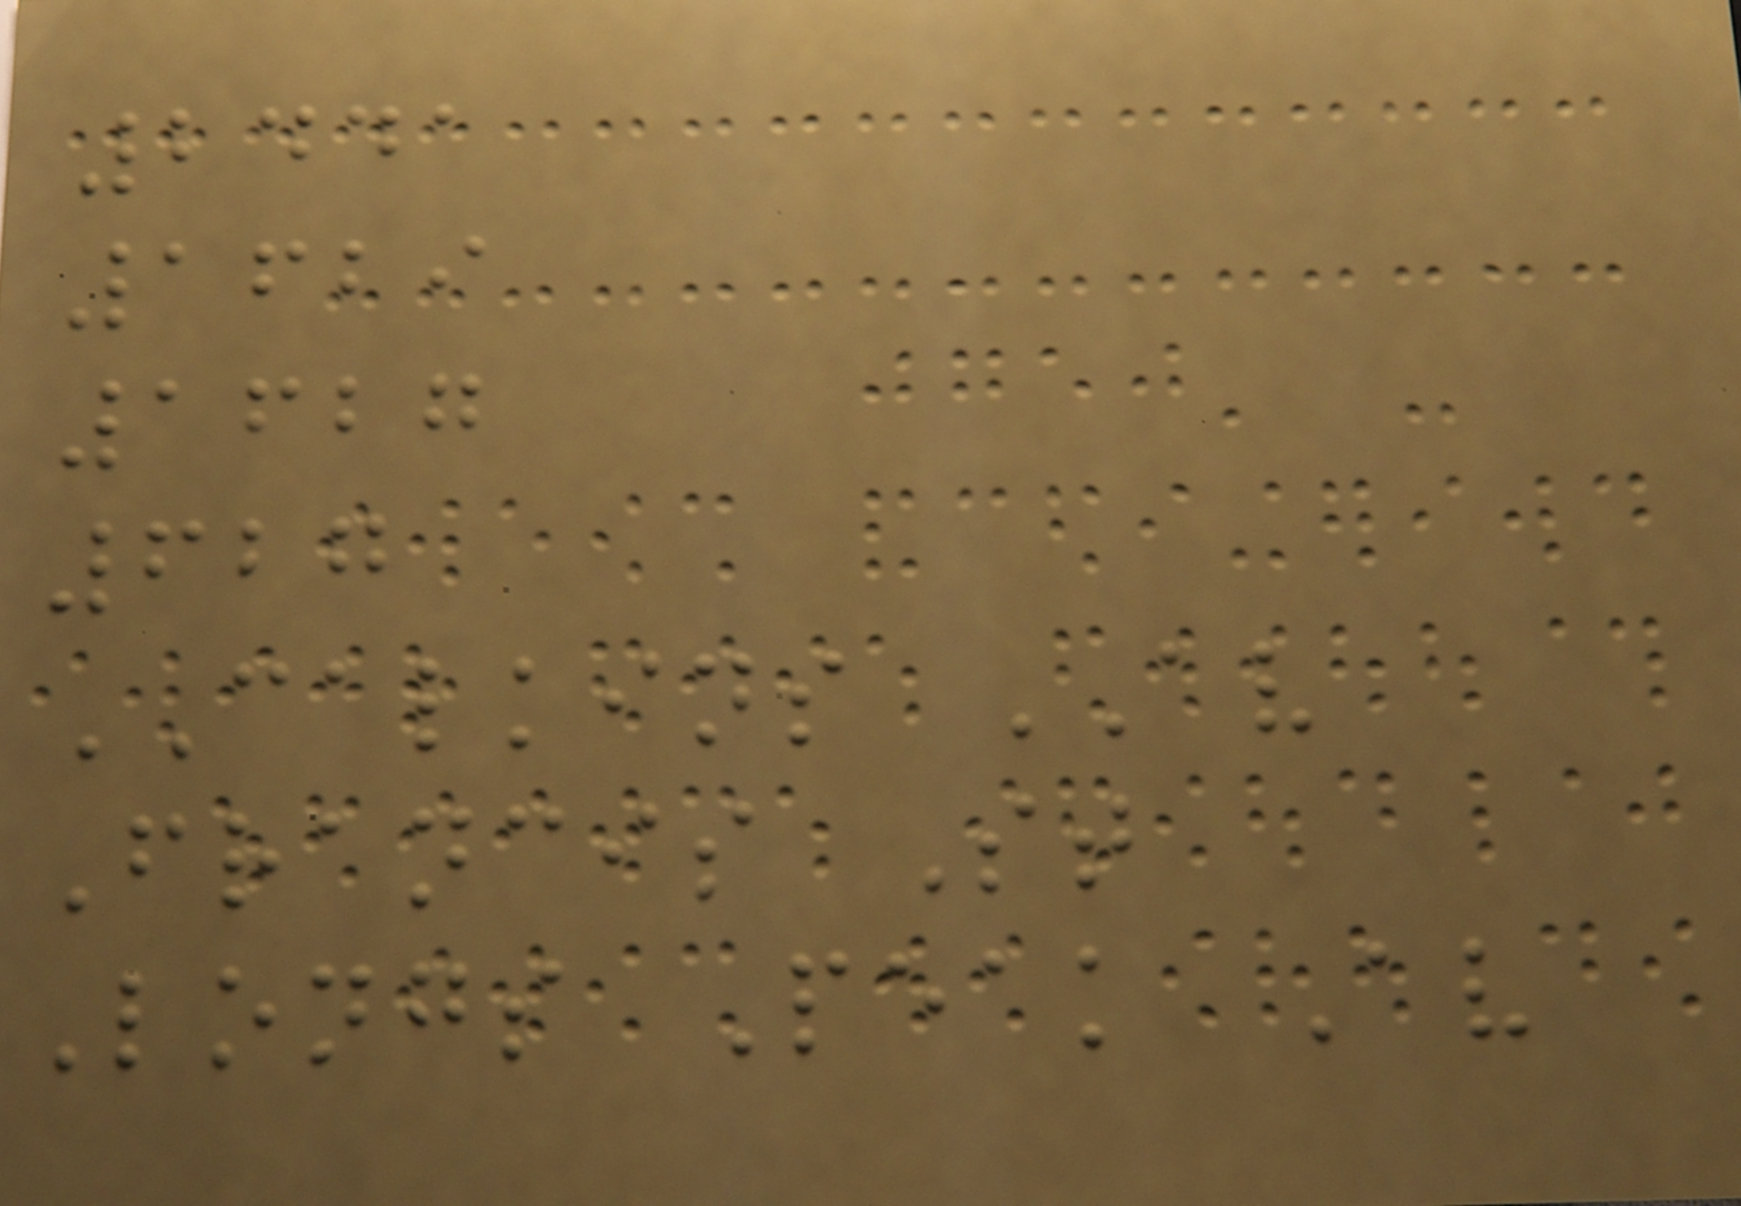2441
1629
1627
627
CALKINS AV
Francis St
Longs Peak Av
